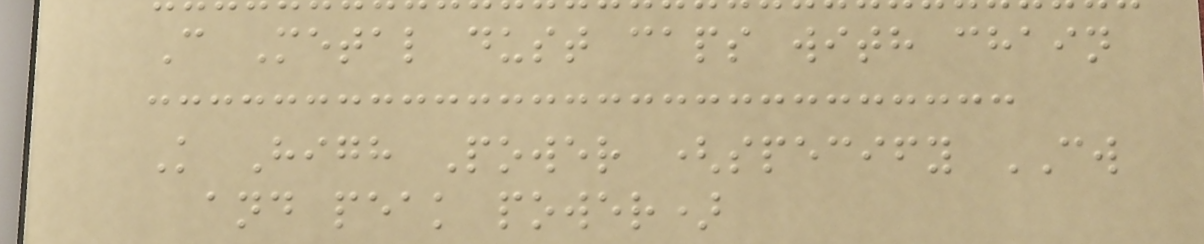C Metal dust caps with chain
K High Power (specify CW
and peak power)
